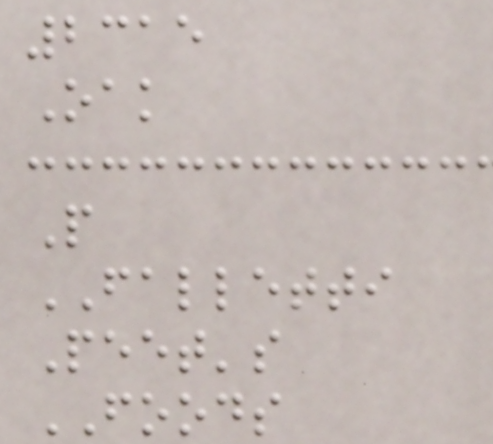2315
Oak
P
FALLETTI
Peet's
FOODS
